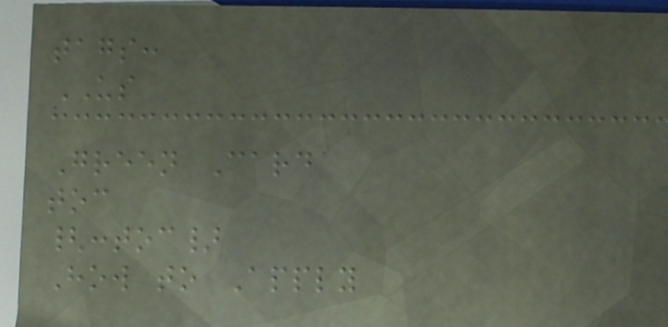tags:
US
Green Card
toc
{:toc}
How to Apply
